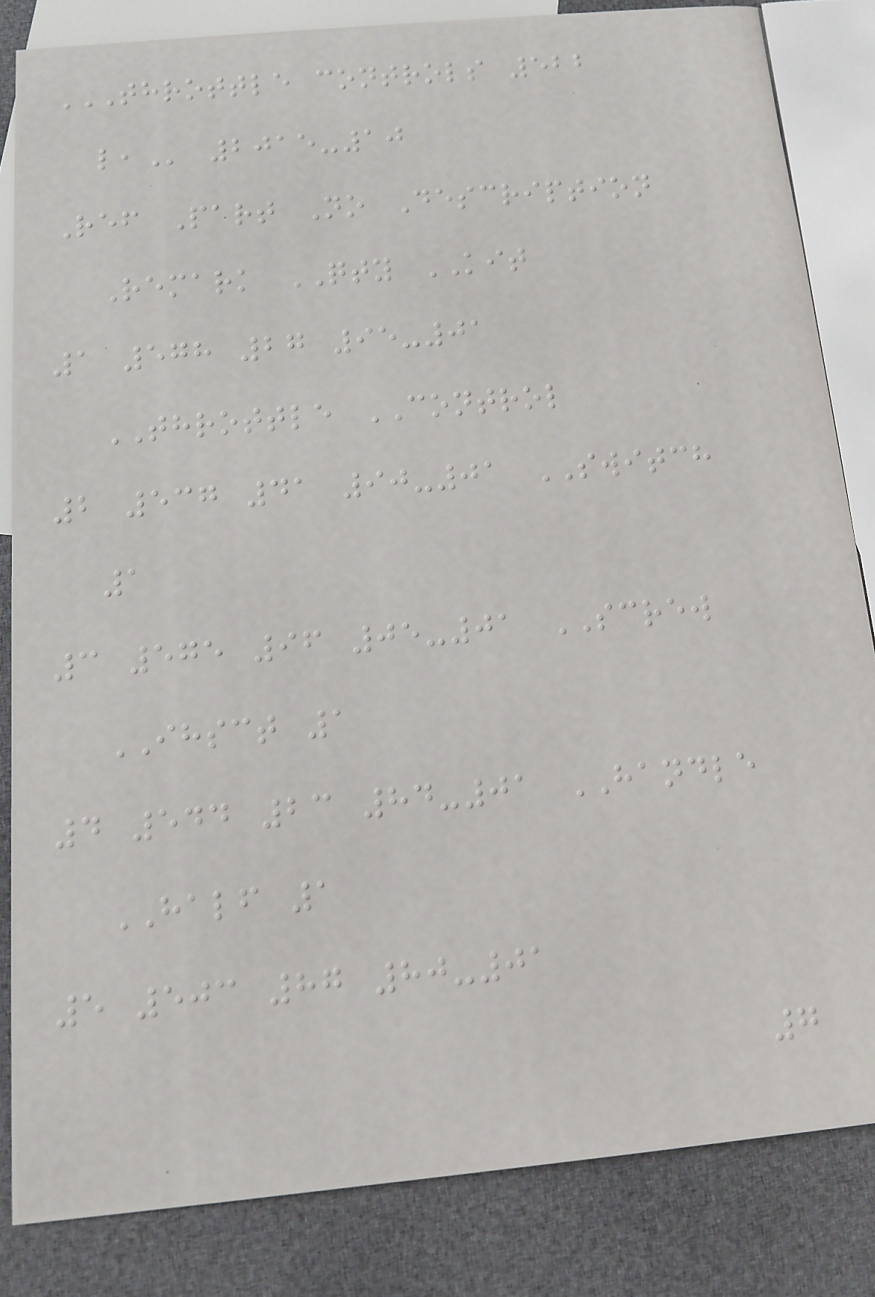THROTTLE CONTROLS 522
L, 2015-10
Ref Part No Description
Remark QTY KIT
1 578 27 95-01
THROTTLE CONTROL
2 537 41 90-01 SWITCH
1
3 575 96 05-01 SCREW
IHSCT 1
4 544 23 84-01 HANDLE
HALF 1
5 503 87 80-01
7
